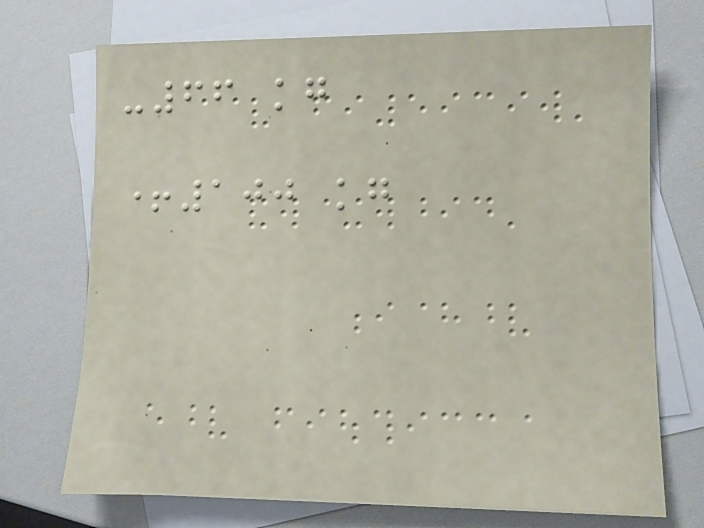-66 kg
+100 kg
